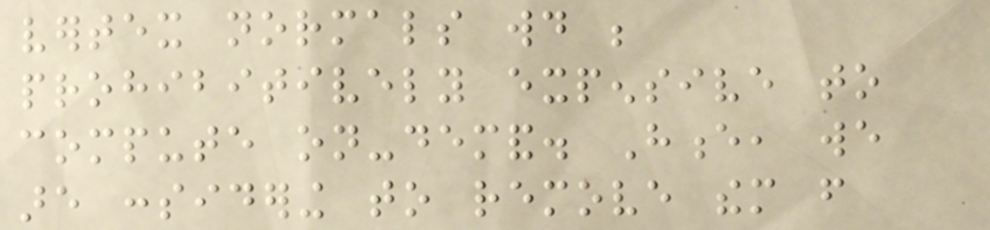vertex normals would be
prohibitively expensive to
compute on-demand. Hence, we
are considering to remove them from
